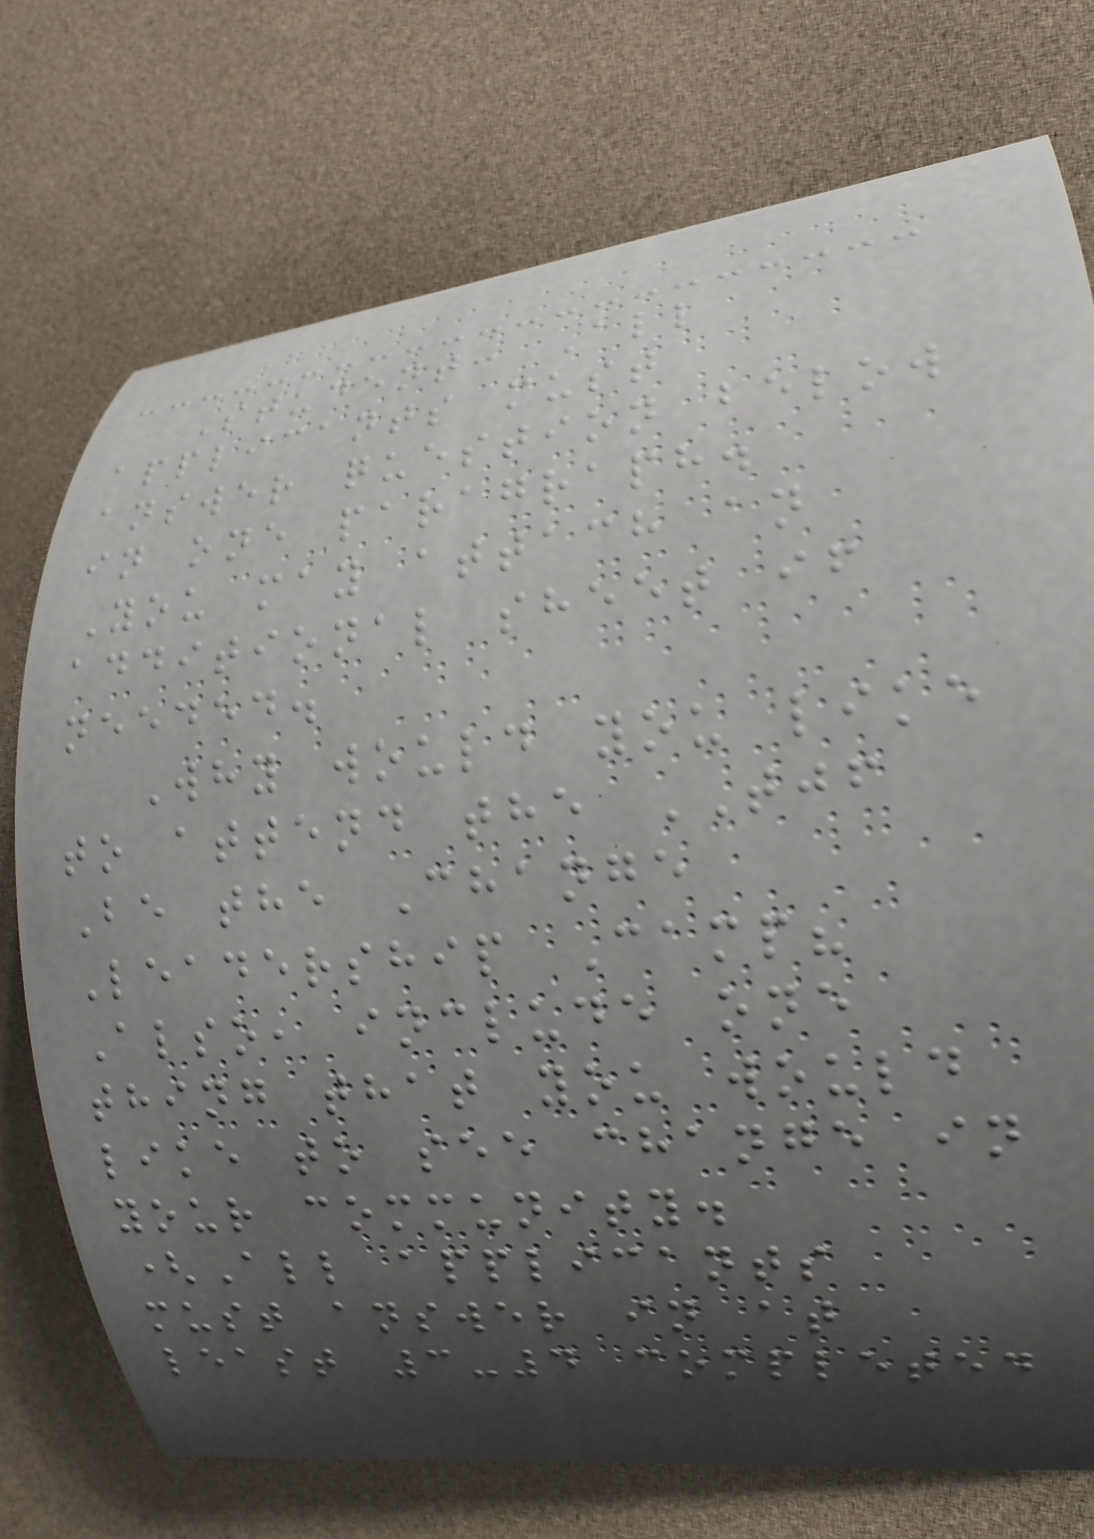Student: All
applicants must
answer question below
in one paragraph.
You may attach an
additional sheet if
needed.
Why would you like
to attend the TJF
Be the Change
Leadership Camp?
Also, include one
thing that you would
like to see change in
your community.
(All applicants
must answer in at
least 3-4 completed
